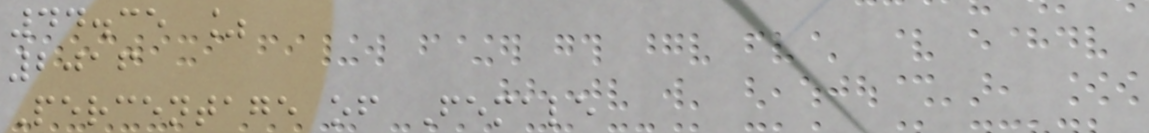44.35 %
2016
Percentage of Female
